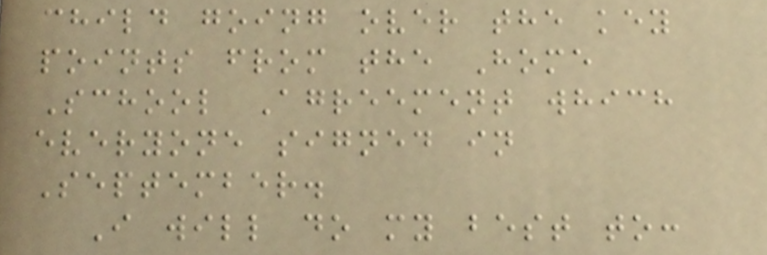child going over the key
points from the Home
School Agreement which
everyone signed in
September.
I will do my best to:
